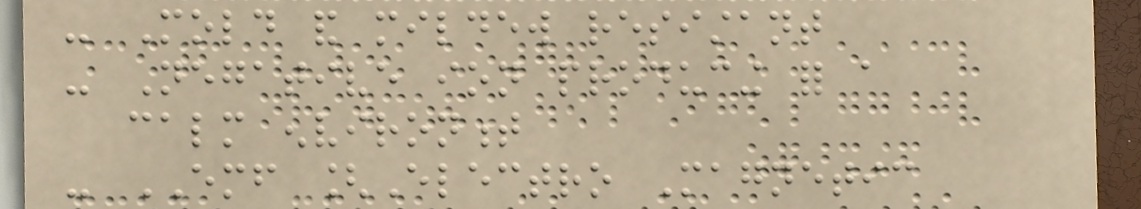- Mold and mildew resistant
- Negative ion producing for a
calm environment
- EMF [Electro Magnetic
